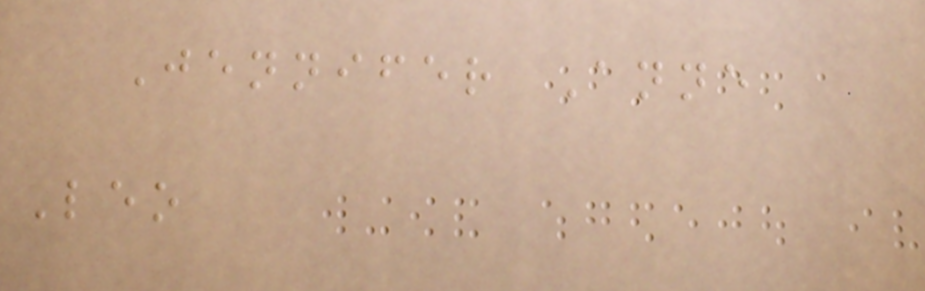Jennifer Anne
Leo
